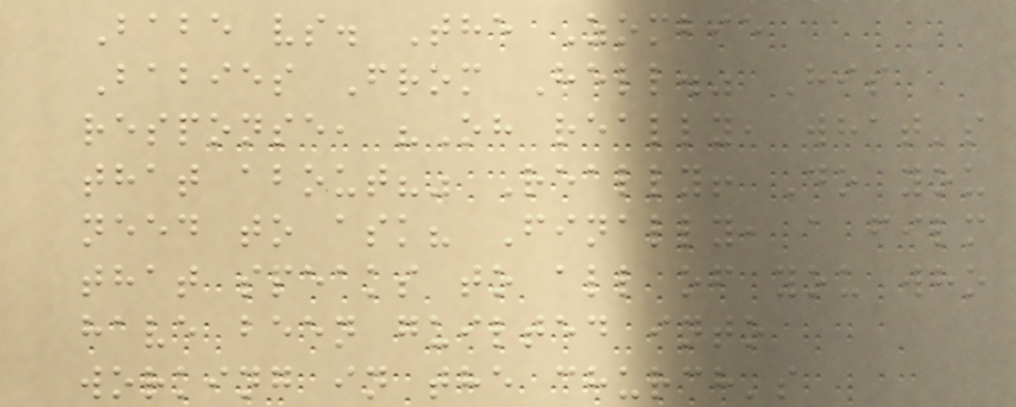Babe vs. The Zombie
Babies From Hell." His
response, "Oh really, what's
that about?" Really! Do you
need to ask? Finally, a film
that speaks to all of you who
have been guilted into
working in the church's
